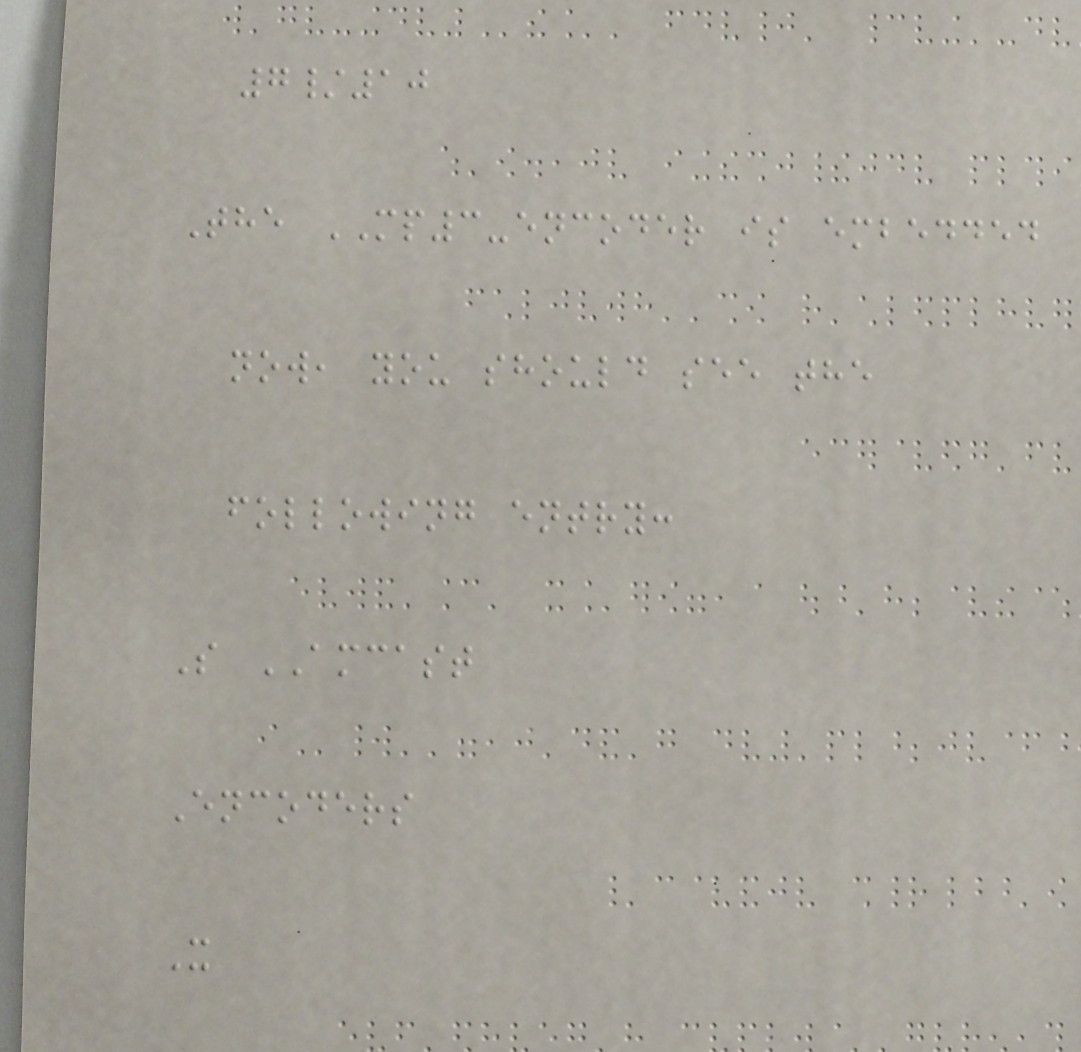7/10
The MP3-encoder is embedded
now, you should see the
following entry:
S AMCAST
Encoders
X
